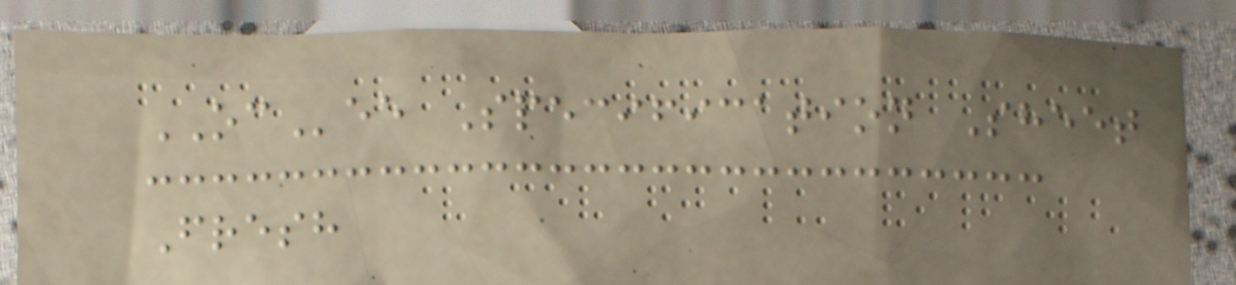OCee Specification Sheet
Fresh
